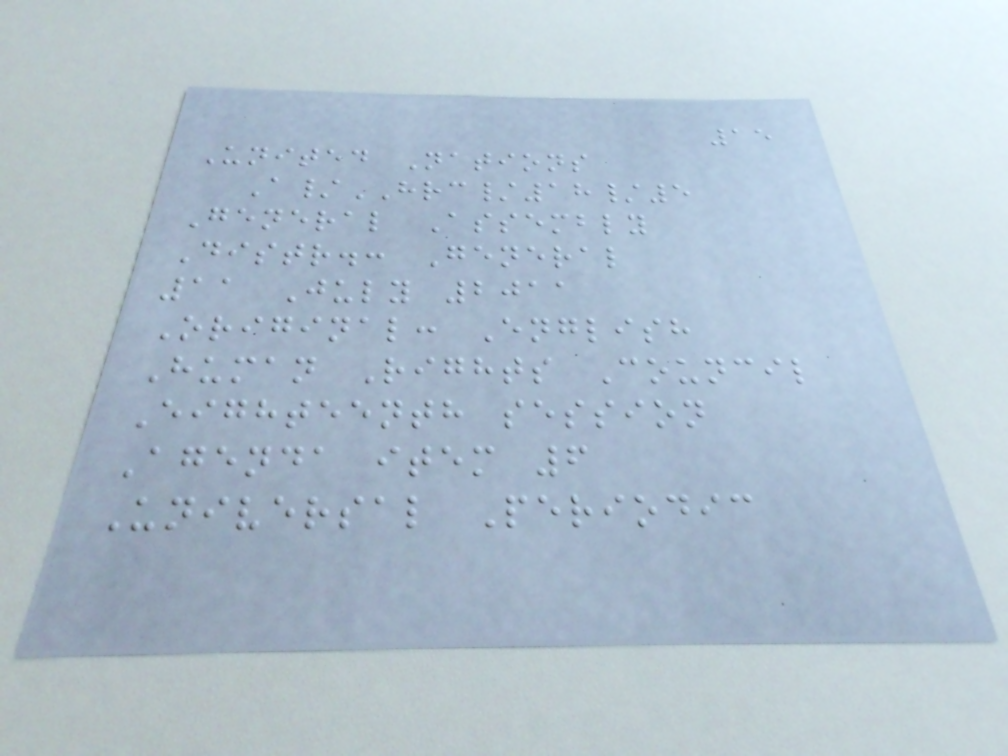15
United Nations
A/HRC/18/5
General Assembly
Distr.: General
11 July 2011
Original: English
Human Rights Council
Eighteenth session
Agenda item 6
Universal Periodic
